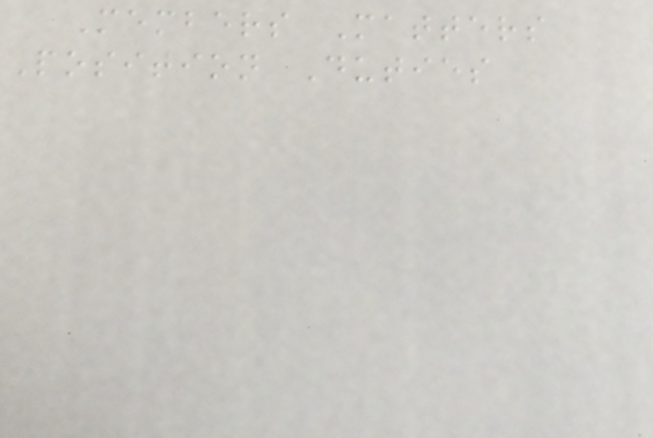Members Matters
Position Duties
